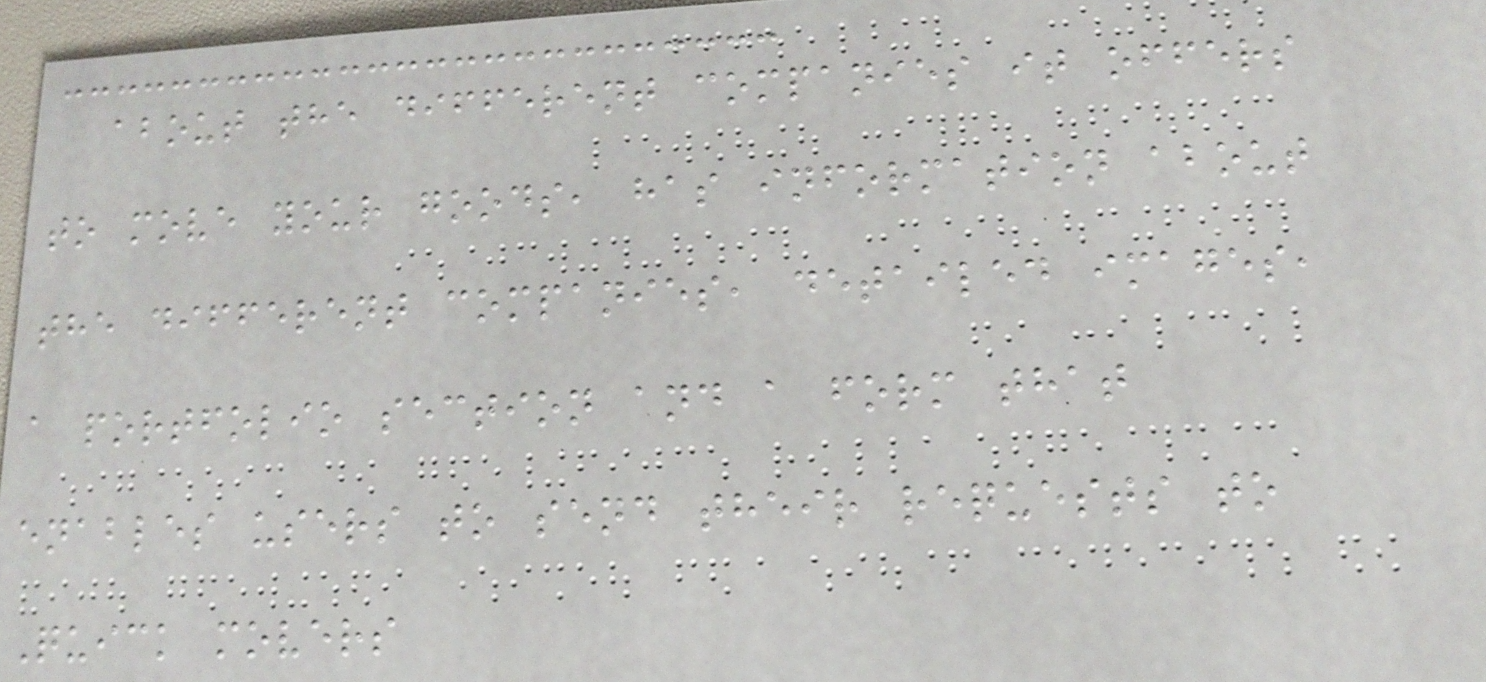about the different companies it offers
to move your goods, has information about
the different companies, detailed images,
a portfolio section and a form that
enables users to send their requests to
Quick movers
